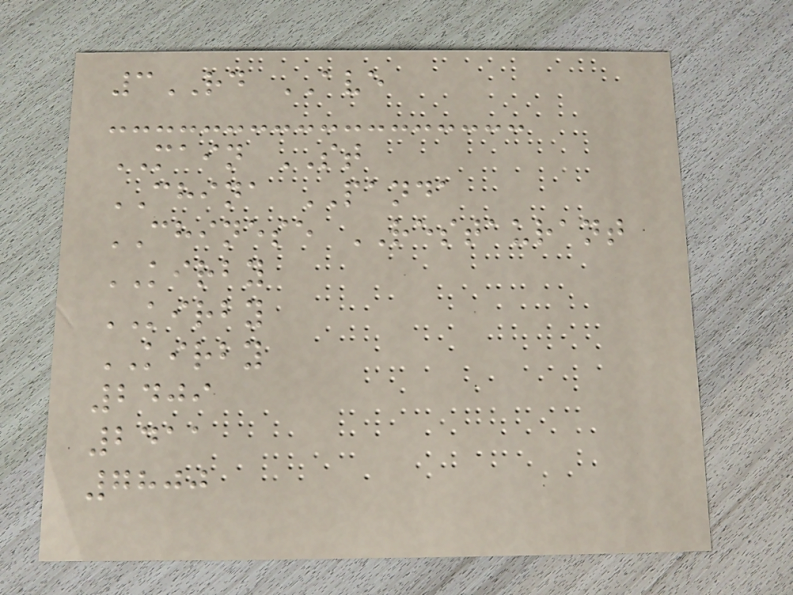3RD AVE
MAIN ST
CHINA PANDA
CHINESE RESTAURANT
KIRBY
KIRBY
KIRBY
2409
2411
7800
